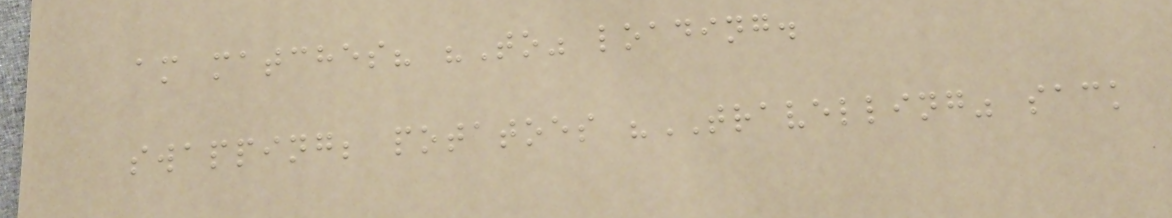am matches? "To" loading.
swapping; potatoes "TRAVELLING" sack
